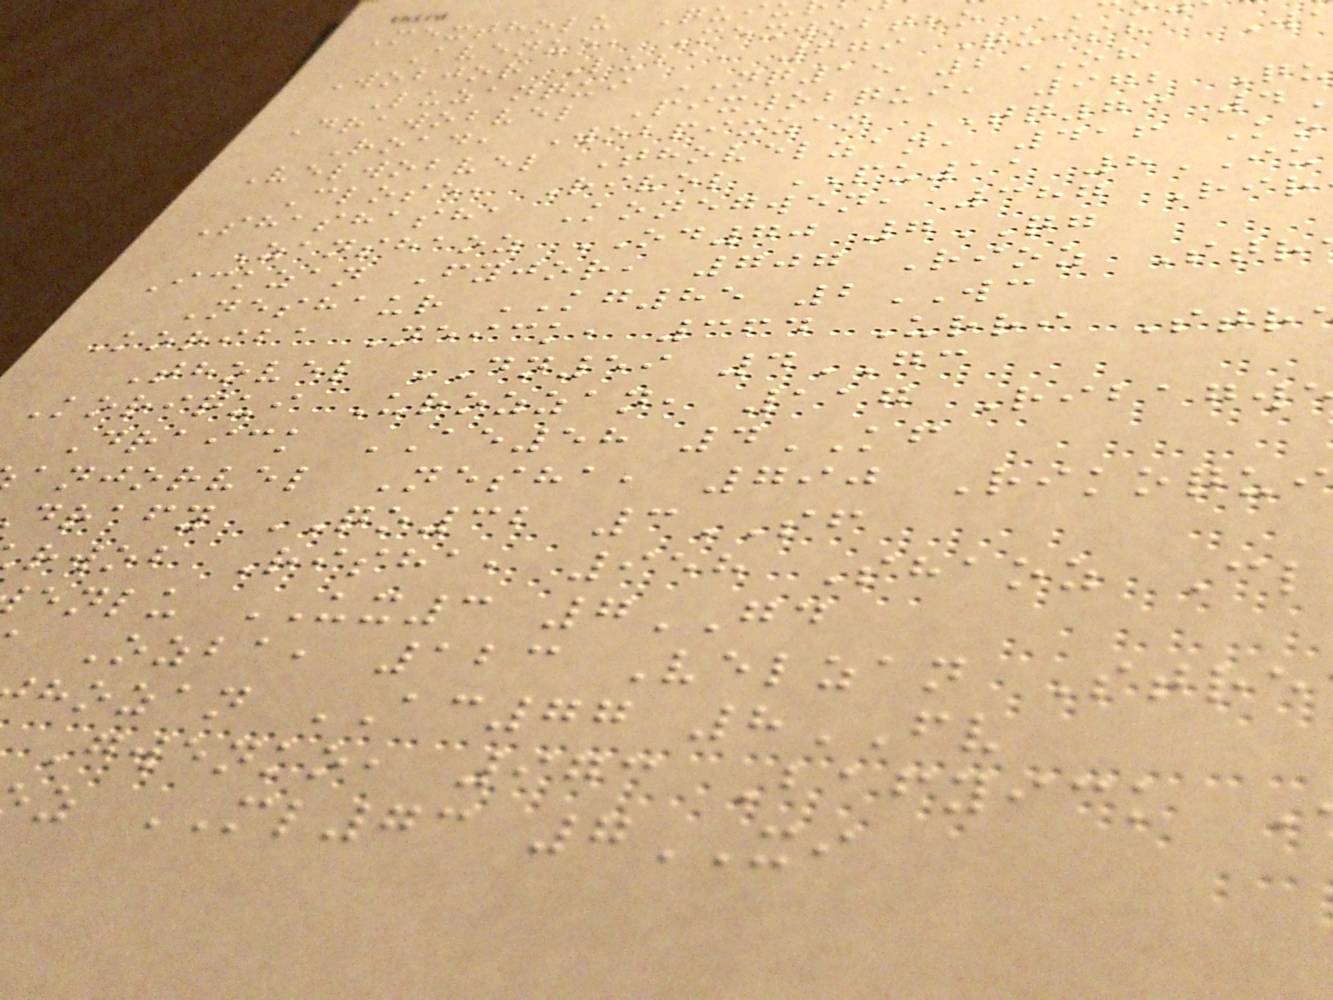Mextholu Qui
Avenue, Mexwobtho
Wobjor Luba, 679 Quisha W
Luzanqui NQ15 2OH
Drawobvel Pixwobqui, 972 Qu
Road, Wobpixzan TQ73 4
Velwobvel Thovelzan, 416 Ko
Close, Rivel PU11 8IU
Shashasha Konegwen, 387 Rir
Zanshaoz OD70 7QG
Ickzan Fyjor, 707 Rioz Str
Neshaur KG85 2WC
Koriba Neick, 364 Urri Str
Thovel DN59 4GC
Koriqui Urozzan, 117 Ribagw
Draick AE58 4KF
anjorvel Nesha, 790 Rikoqui
drafy QO32 3SF
rwob Risha, 958 Shaoz Cl
enlu UX3 7GD
Ozba, 123 Velzan Stre
hozan AC77 8FV
Gwenko, 973 Bafyick
z ML73 7XI
